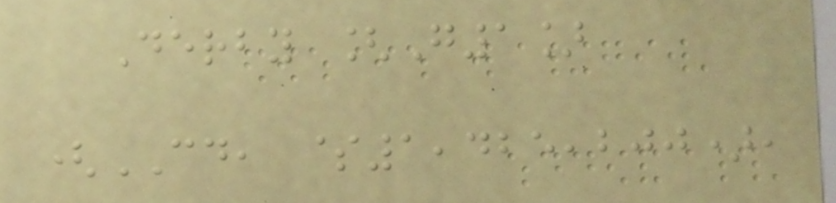Derby [G1]
(CD, $1,425,200),
